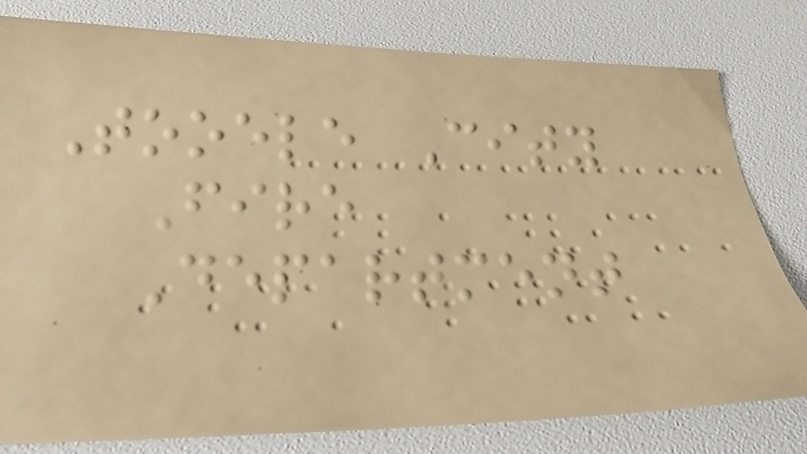Tooele City
Fire
Department
